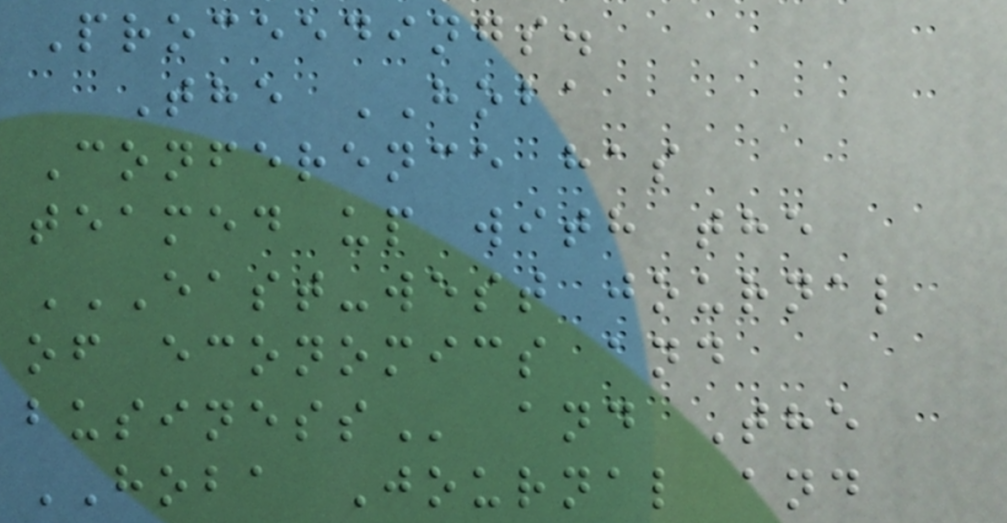Proceedings.
The HOBA
Conference has
teamed up with the
EAST-WEST JOURNAL
OF ECONOMICS AND
BUSINESS and The
HOBA Journal and
